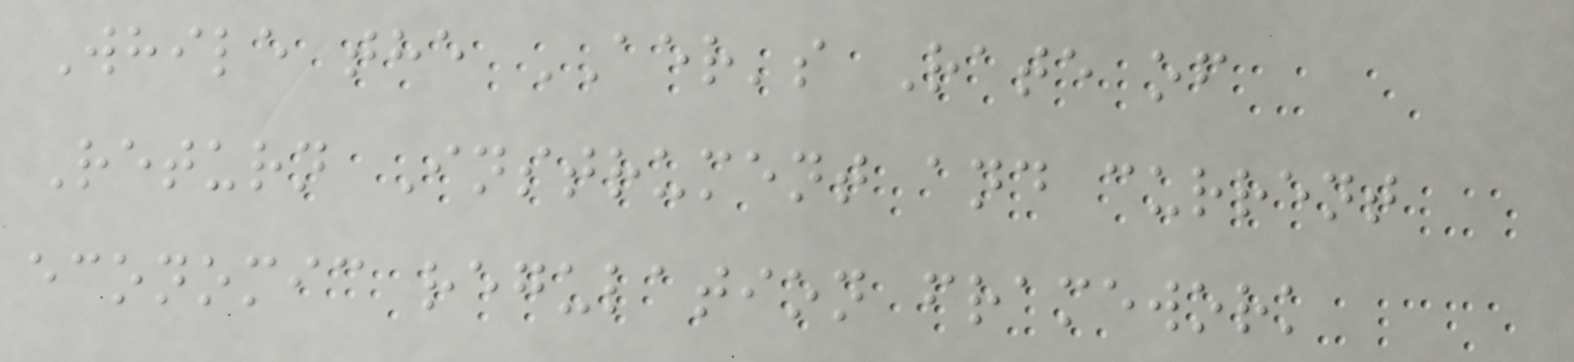While the AER's Rate of
Return Instrument and current
economic regulation framework
